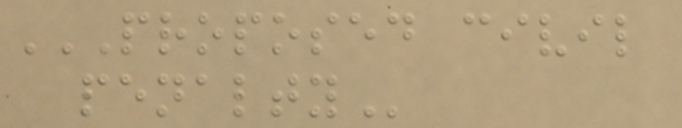PROPOSED CIVIL
PENALTY
